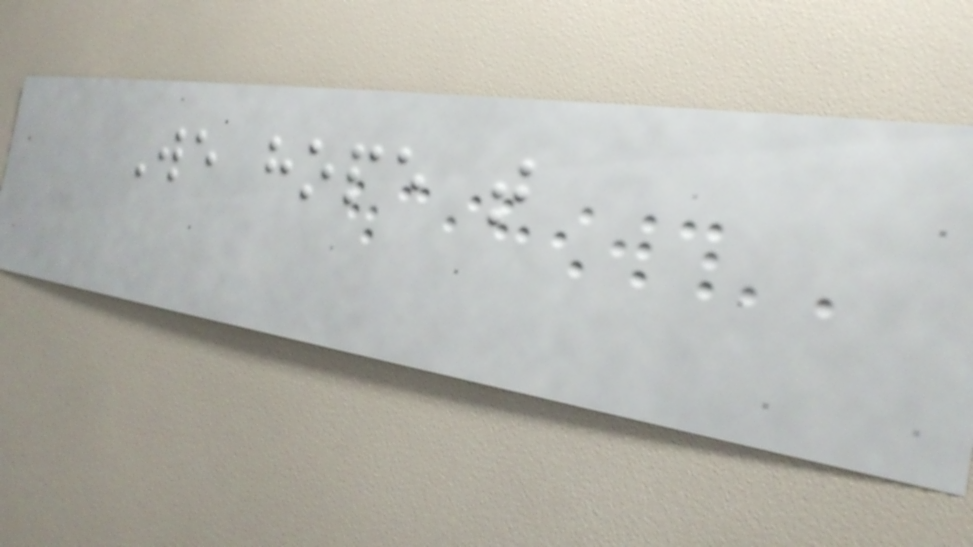We hope that
